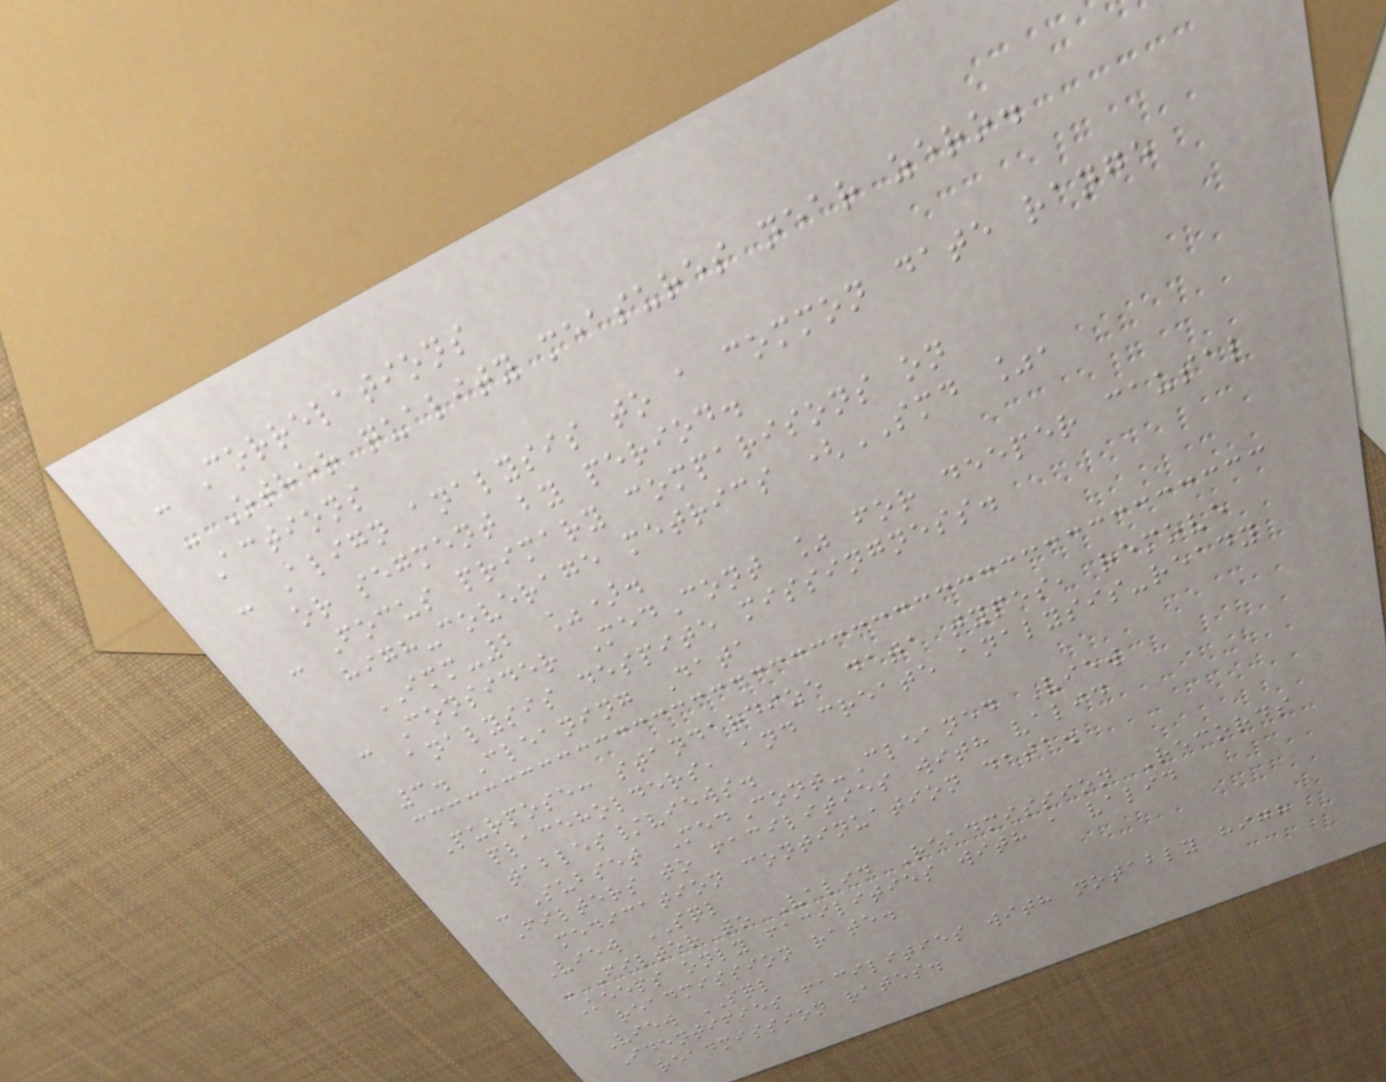- Correlations
- Other quality measures near zero.
Actions
- Align analysis to a common date range
or segment by period.
- Focus primary comparisons on
high-coverage metrics (SMD %,
IMM-2 %).
- Consider MedCont % for deeper causal
analysis despite missingness.
3. Cleaning Data
Purpose: standardize data types, remove
placeholders, and create analysis-ready
tables/views.
- Subset MedCont-Cleaned View
Filters to facilities with valid
medication continuation data.
View SQL
- Filter to Valid Readmission Records
Keeps only facilities with a valid
readmission rate.
View SQL
Identifies facilities with notably high
readmission rates.
